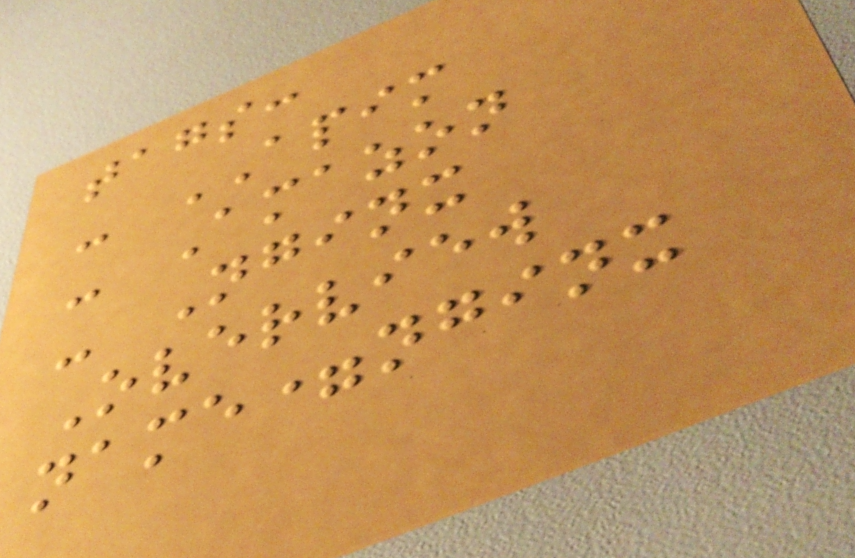tags:
- APIM
- Amazon
- Nginx
Overview
name=nginx
